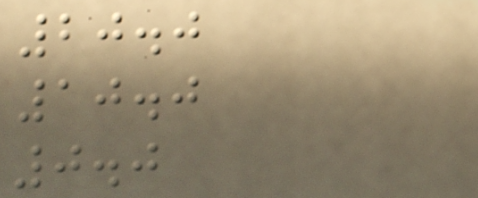20.0
10.0
0.0
